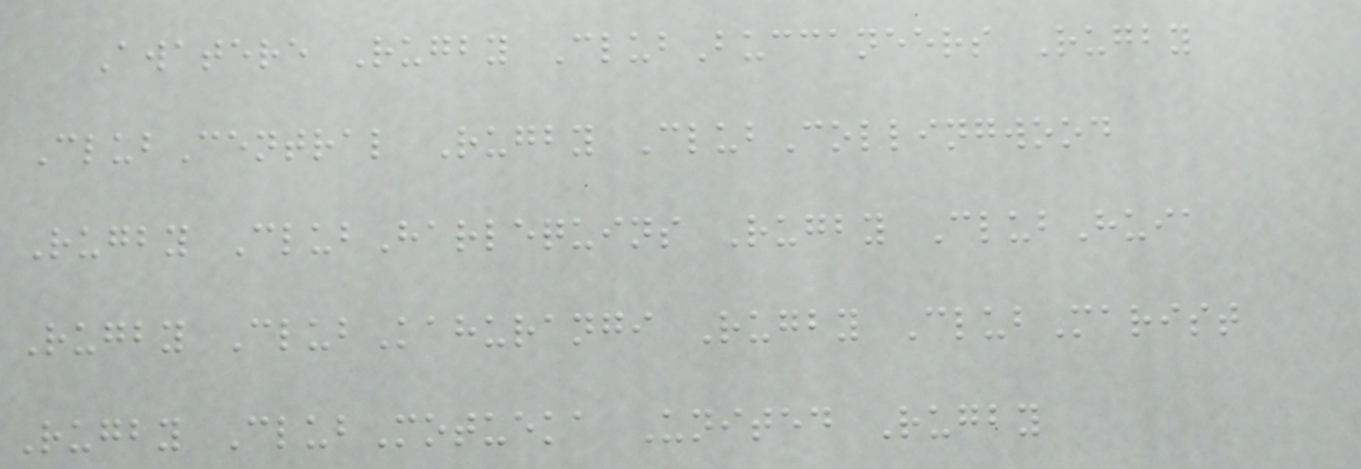Awatere Rugby ClubBuccaneers Rugby
ClubCentral Rugby ClubCollingwood
Rugby ClubHarlequins Rugby ClubHuia
Rugby ClubKahurangi Rugby ClubMarist
Rugby ClubMotueka United Rugby
